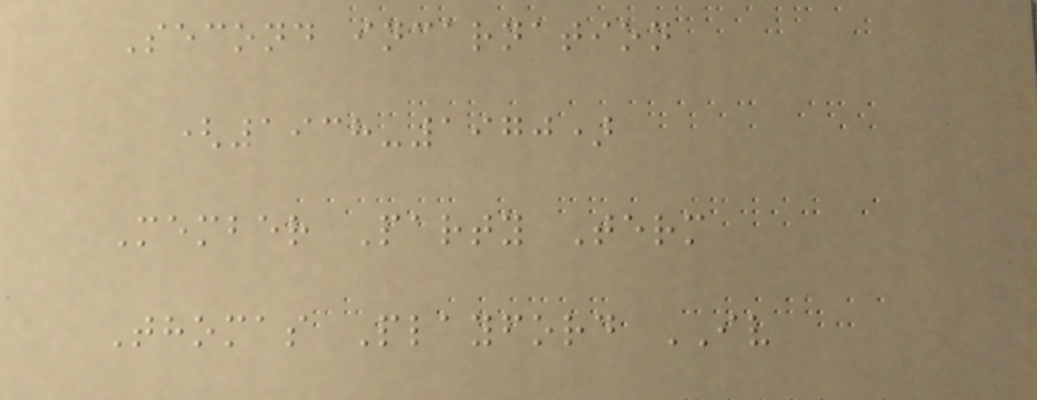Second incarnation
(1938-1970)
Member Party Term
Thomas Playford IV
